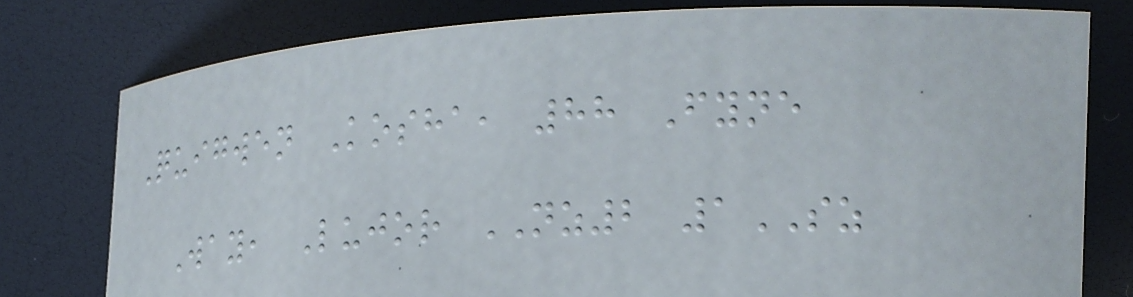Quigwen Kosha, 88 Fyne
Way, Lujor NZ2 1SZ
